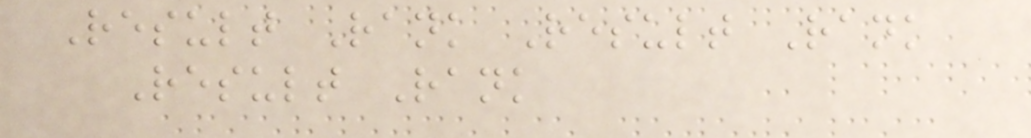Result Rank Result Rank
Result Rank
